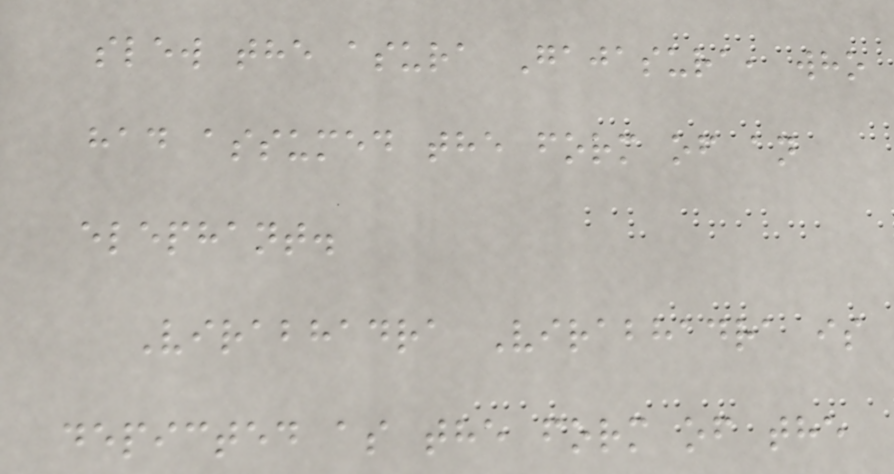slew the asura Gajasura, who
had assumed the form of an
elephant.
Virabhadra Virabhadra is
depicted as the form of the
